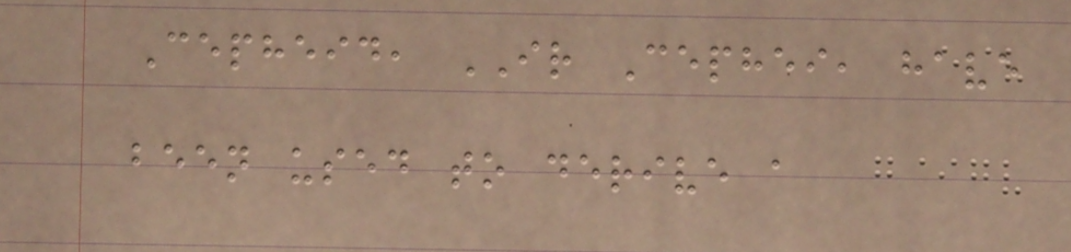Cepheid, IR Cephei, have
been used to derive a
